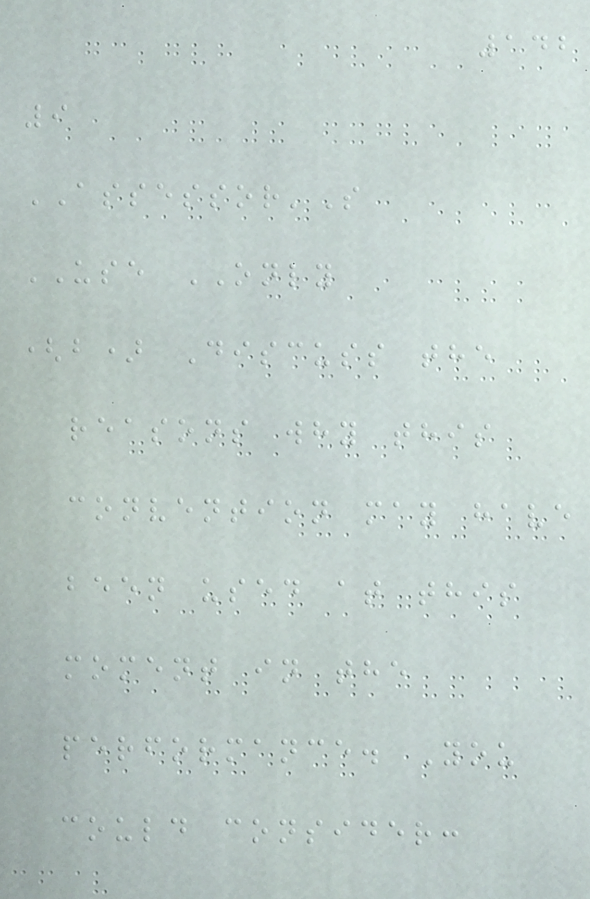142
9
ASSESSOR'S
USE ONLY
(b) Discuss the
reasons why this
convention may have
been used at this
moment in the
performance. You
could consider:
